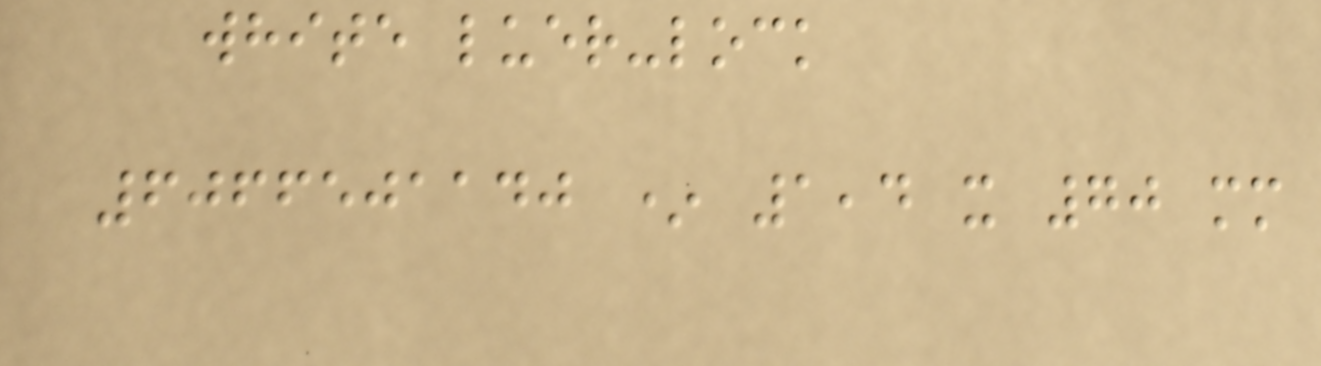white luer-lock
6066501140 * 1,4 x 70 mm
